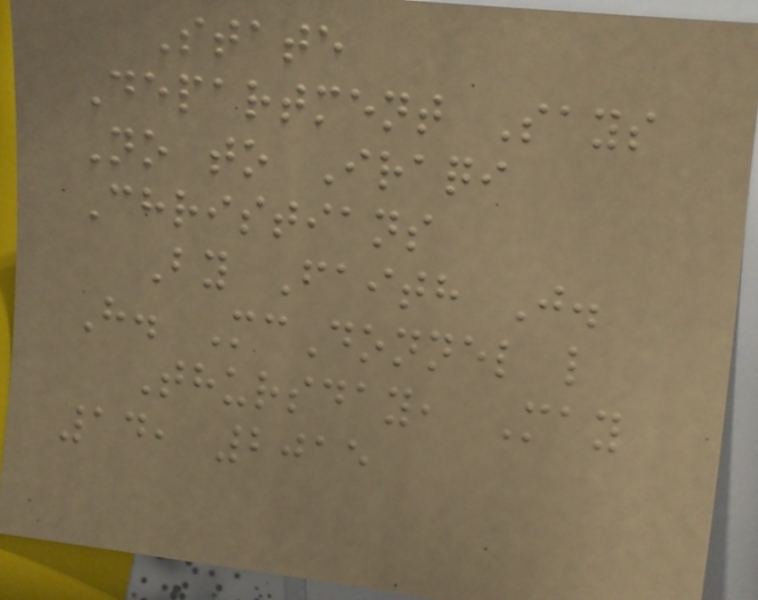State
Department Says
No to Iraqi
Christians
By Faith J.
H. McDonnel l
Thursday, May
14, 2015
